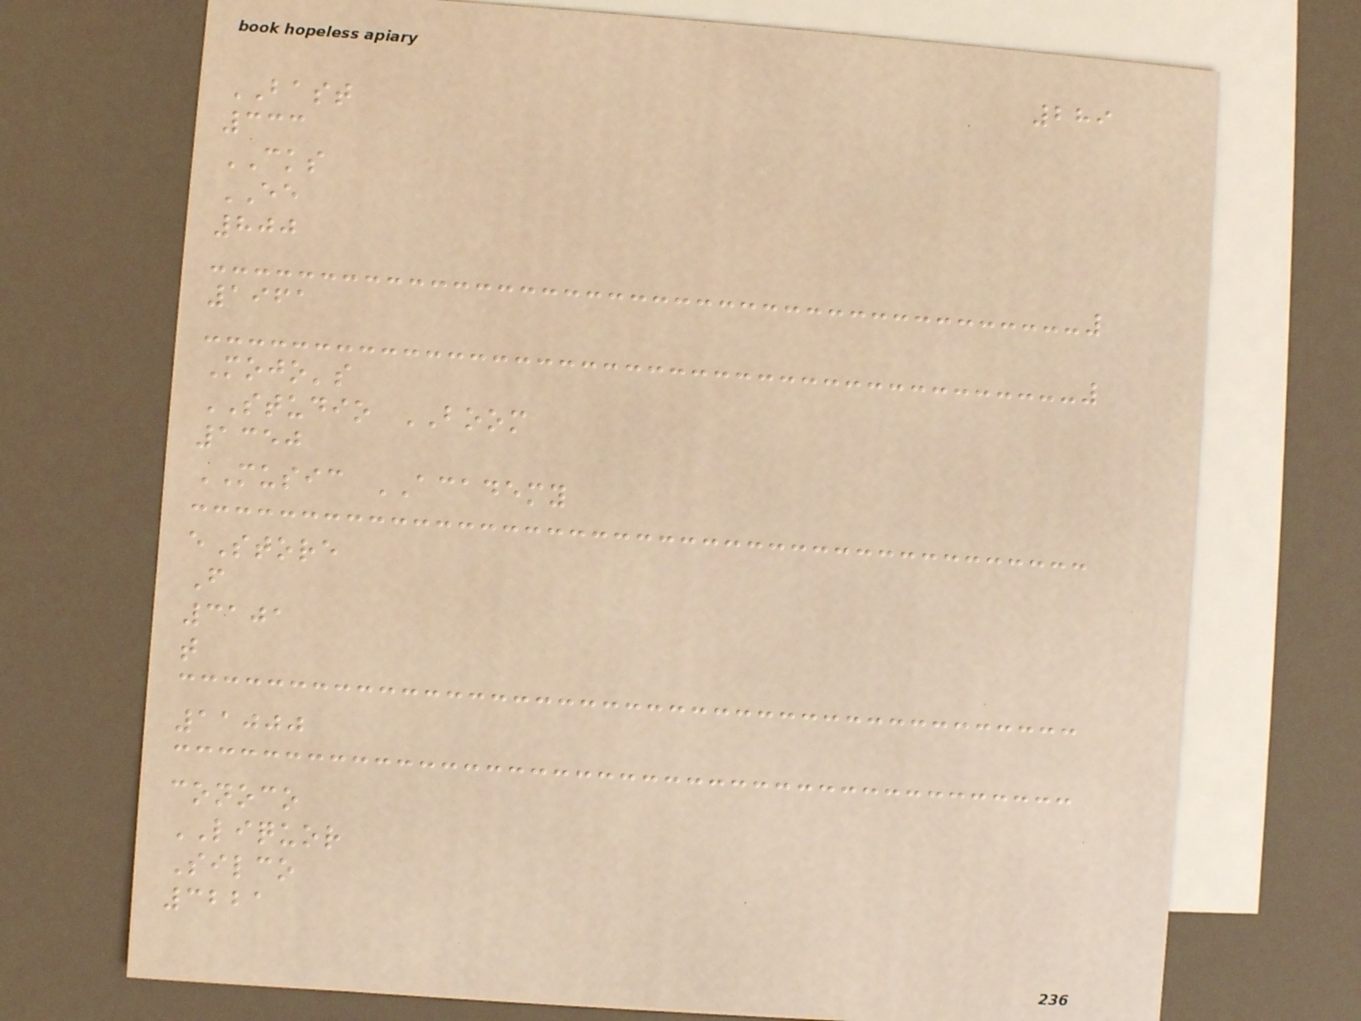289
BAST
333
CKS
EE
800
1961
Mojo's
STUDIO BOOM
1350
MUSIC ACADEMY
eStore
F
3101
t
11000
conoco
LIQUOR
Silco
3221
